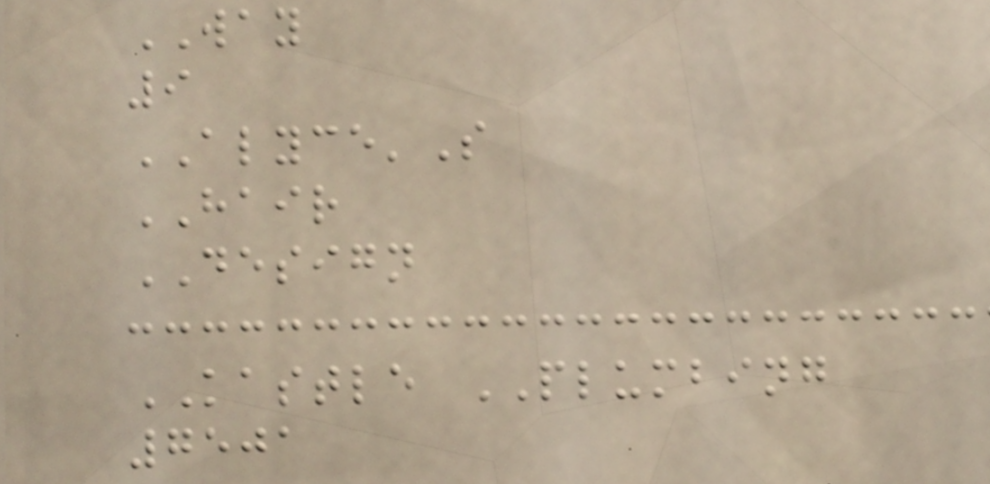WAY
9
ALYCE'S
HAIR
DESIGN
KASTLE PLUMBING
7501
